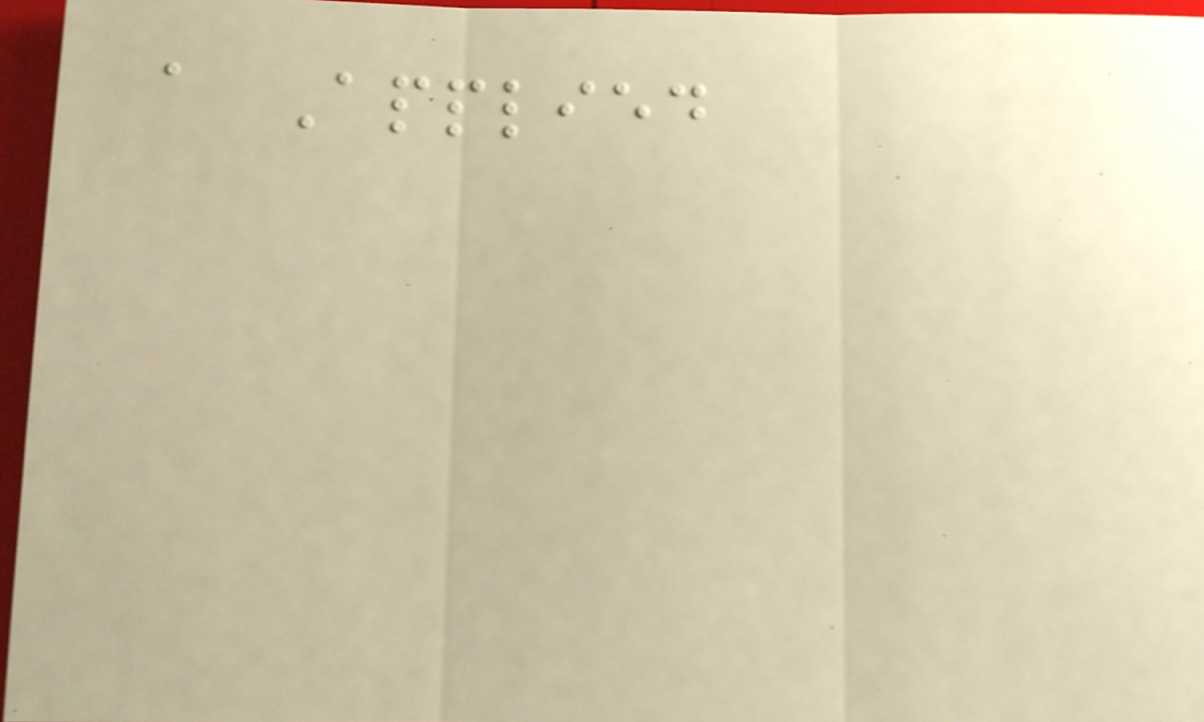a Applied
